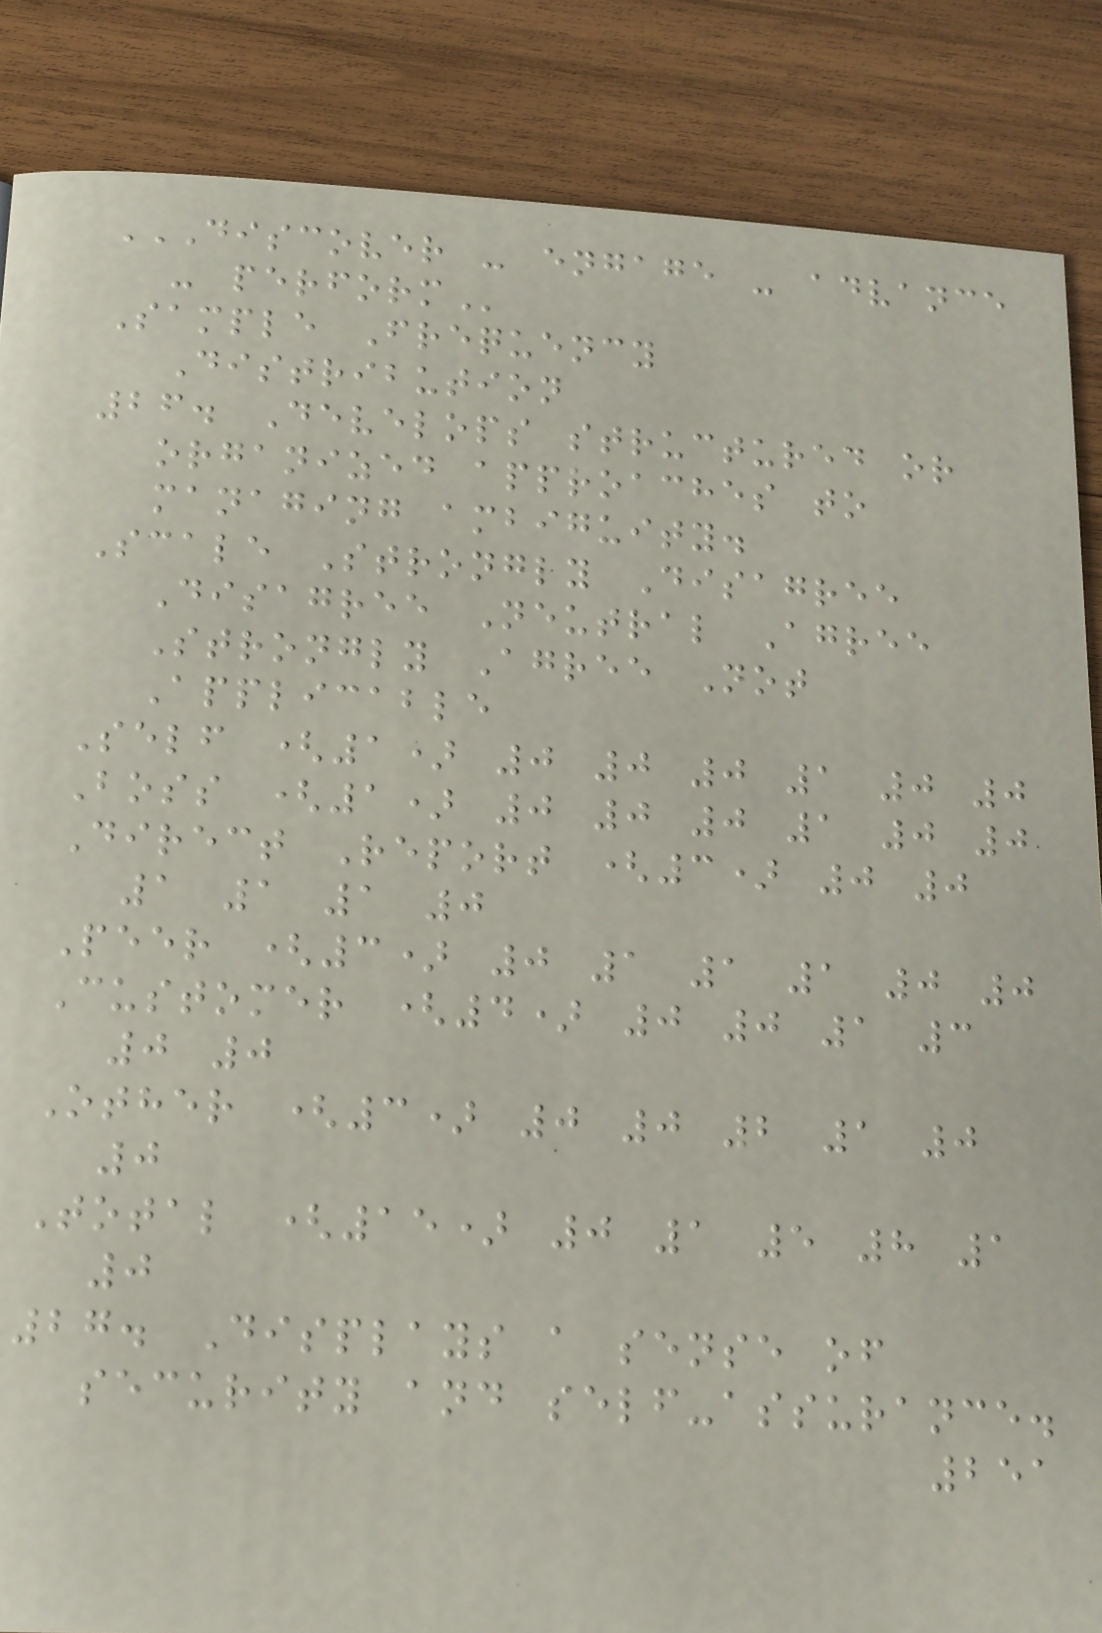DISCOVER - ENGAGE - ADVANCE
- PERFORM
Sample Frequency
Distribution
26. Develops structured or
organized approaches to
managing ambiguity.
Scale Strongly Disagree
Disagree Neutral Agree
Strongly Agree Not
Applicable
Self (1) 0 0 0 1 0 0
Boss (1) 0 0 0 1 0 0
Direct Report (3) 0 0
1 1 1 0
Peer (3) 0 1 1 1 0 0
Customer (4) 0 0 1 3
0 0
Other (3) 0 0 2 1 0
0
Total (15) 0 1 5 8 1
0
27. Displays a sense of
security and self-assurance.
251
